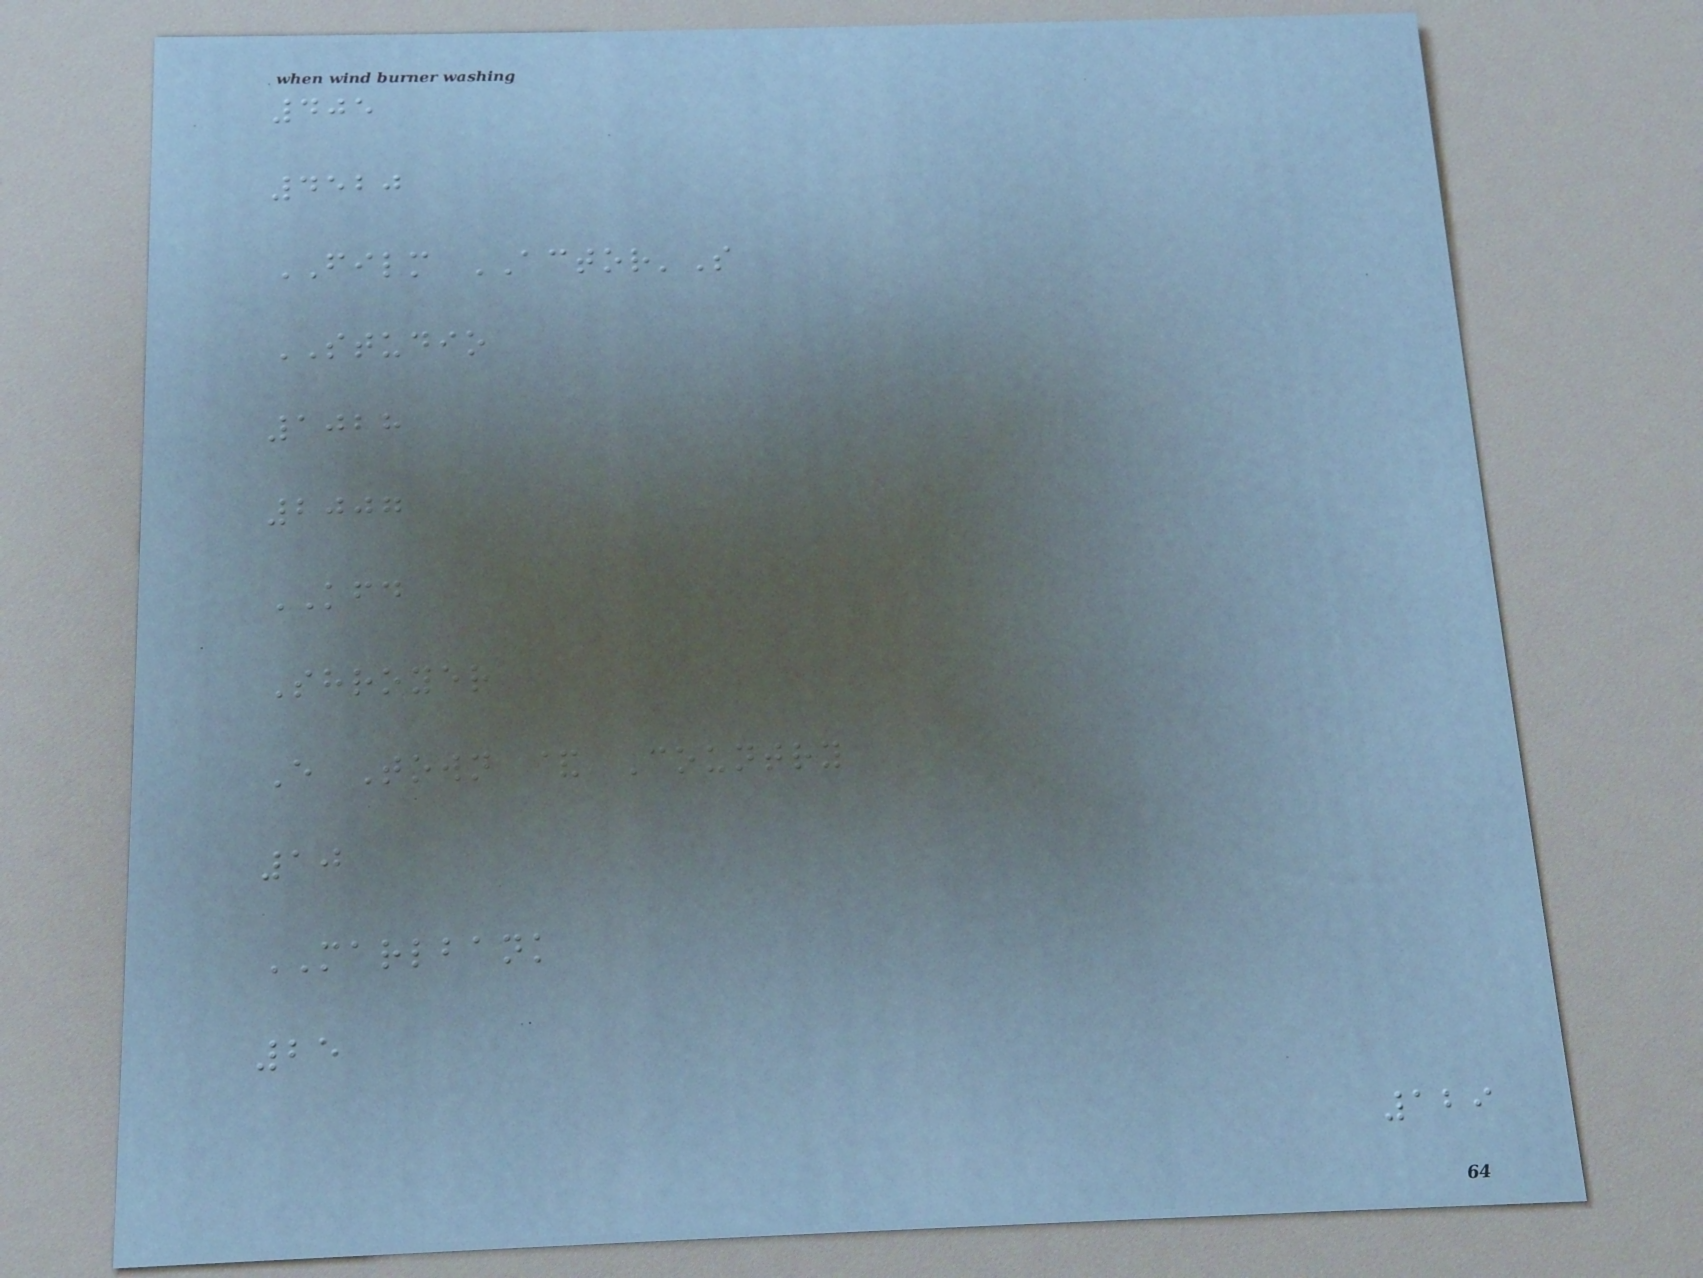405
4520
FILM ACTOR'S
STUDIO
1028
2007
KFD
Shroyer
E Town & Country
10
MARLBANK
25
129
